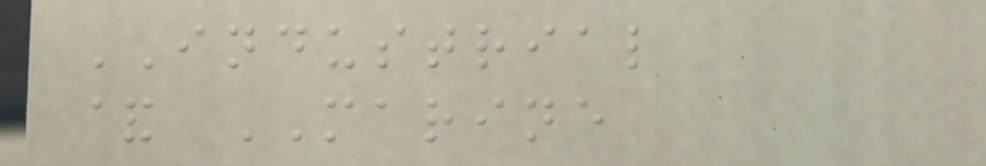INDUSTRIAL
& MARINE
